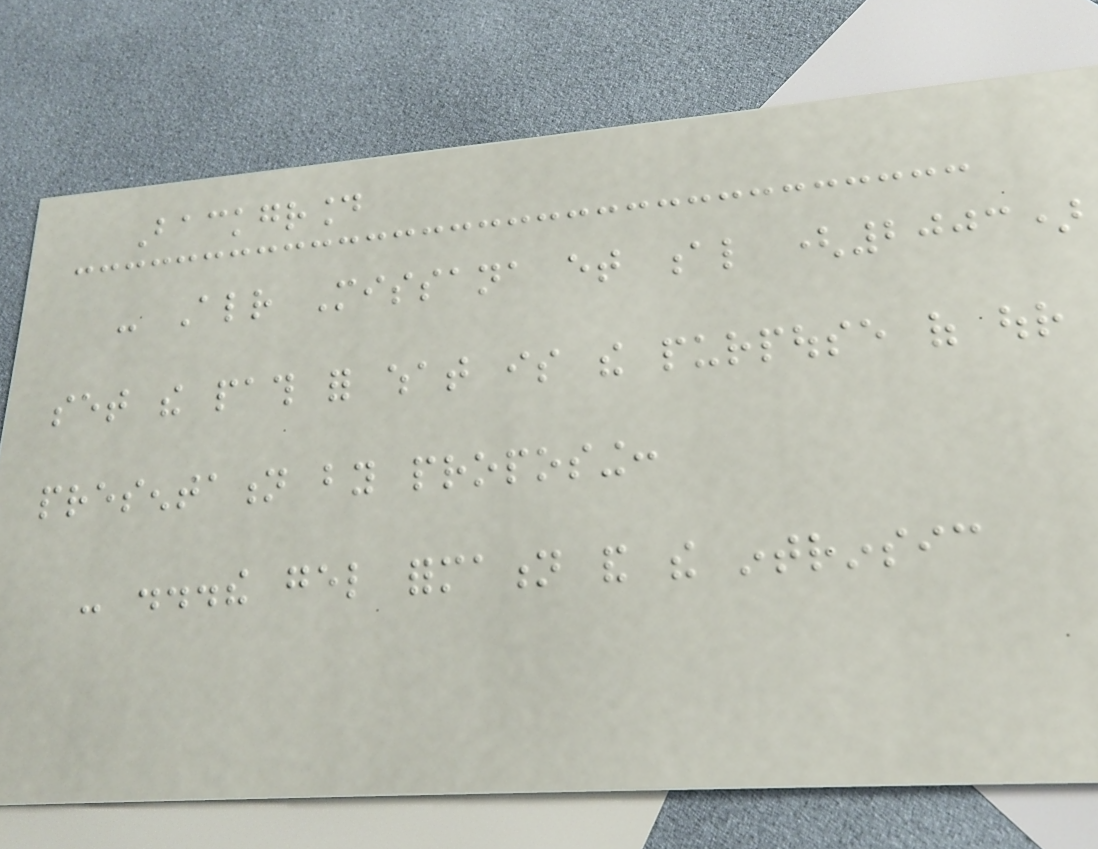Background
- Already Missana et al (2003)
set the path for what is the purpouse of our
presentation by proposing:
- ...the gel formation and the intrinsic
